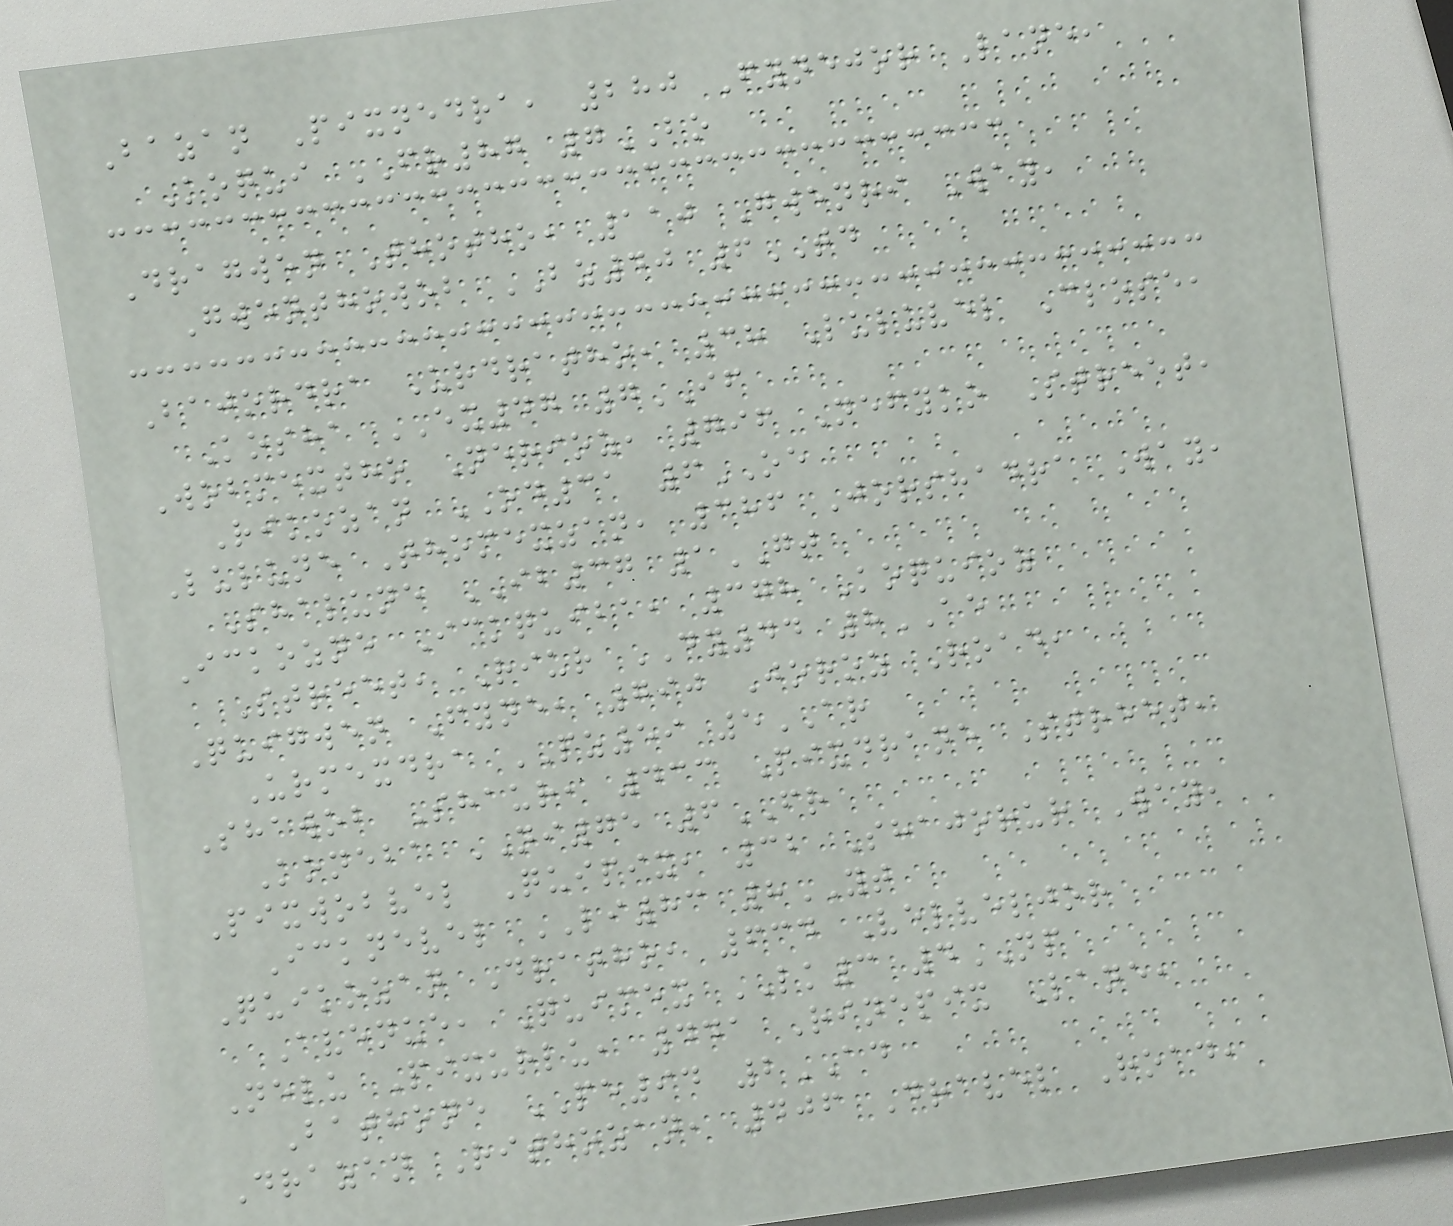Bazan Pixnedra, 280 Fynejor Lane,
Koqui FR87 7BO
Dragwen Thotho, 110 Gwenri Way,
Gwenthowob BZ40 6TD
Bajordra Urdratho, 38 Luluvel Close,
Kosha EX47 7IF
Wobmextho Nerioz, 796 Nefyko Street,
Rikozan OD31 6OE
Lulune Thomexzan, 386 Jorshadra Way,
Shalune IB37 1GT
Ickozne Ickquiba, 378 Koquioz
Street, Riur DY44 8AE
Quigwen Fyne, 790 Joroz Road,
Urmexdra PZ59 5AR
Shawob Shaur, 433 Pixdrane Street,
Koneba NI75 6FR
Pixwobvel Quipix, 32 Shajorur Way,
Icknevel LI83 8YT
Quikozan Dratho, 634 Velveljor
Avenue, Quimex LK3 4NP
Nelu Pixurlu, 441 Rinepix Lane,
Bathone PE94 2AD
Drazan Rithozan, 406 Dravel Road,
